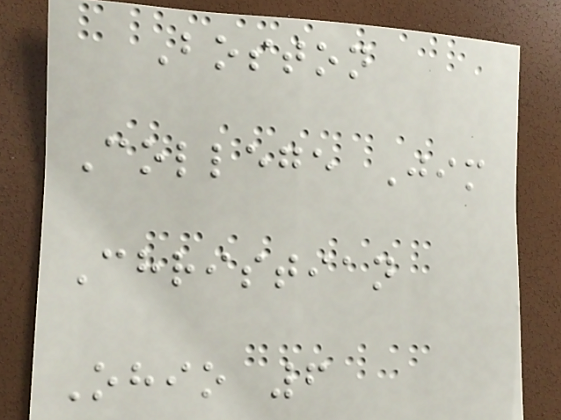Boston
College Jim
Christian
Ohio 6
